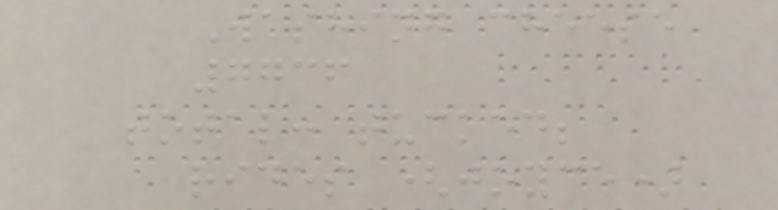Washing cheese
7736
total: tucked;
rides (joyce)
